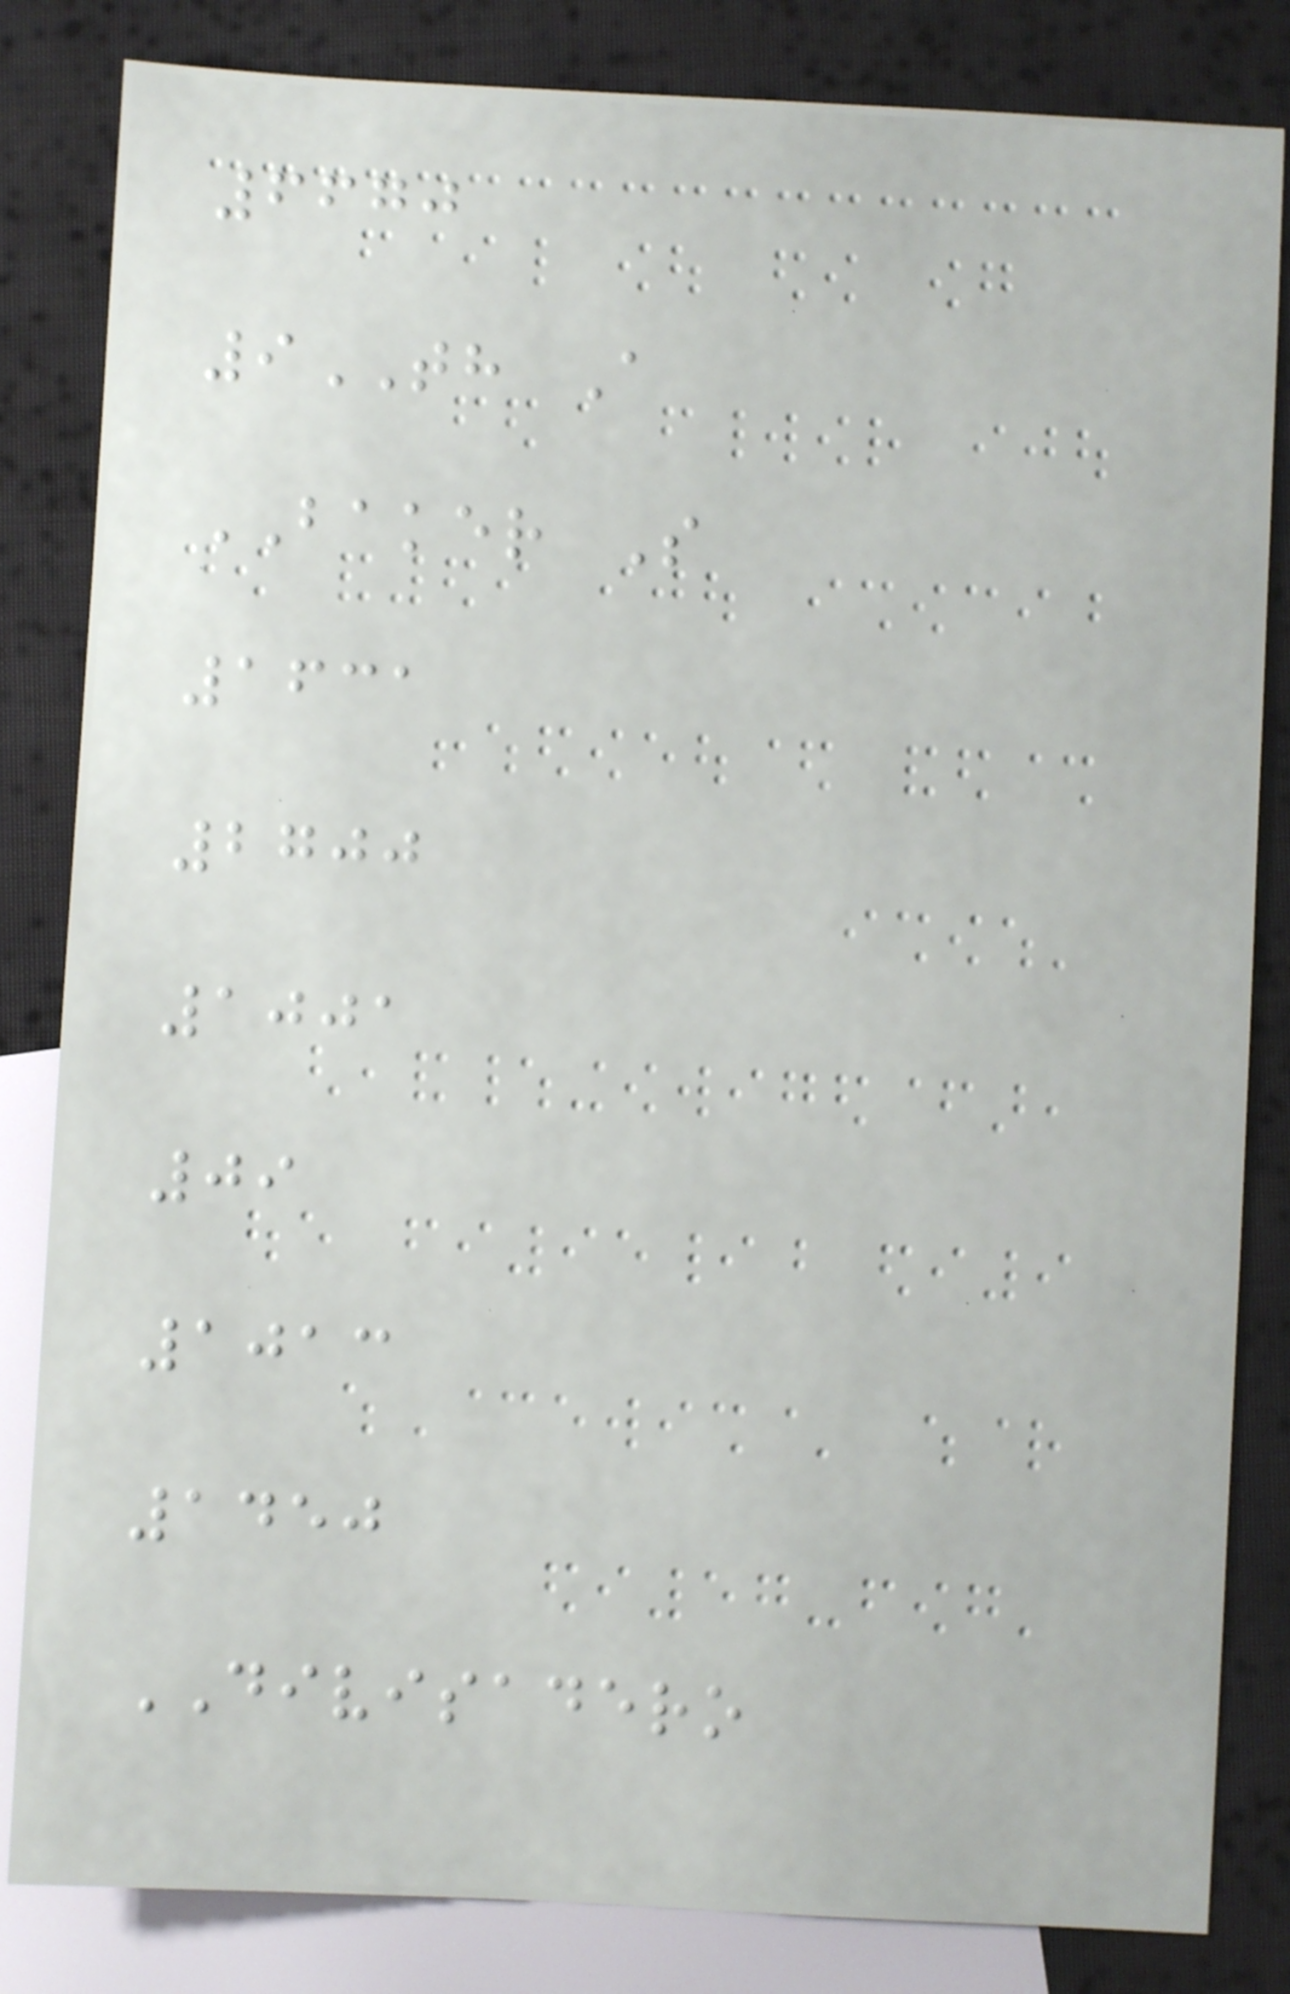6670
9TH A
BAKER S
1631
2700
1001
09
1013
1450
DIVISADERO
